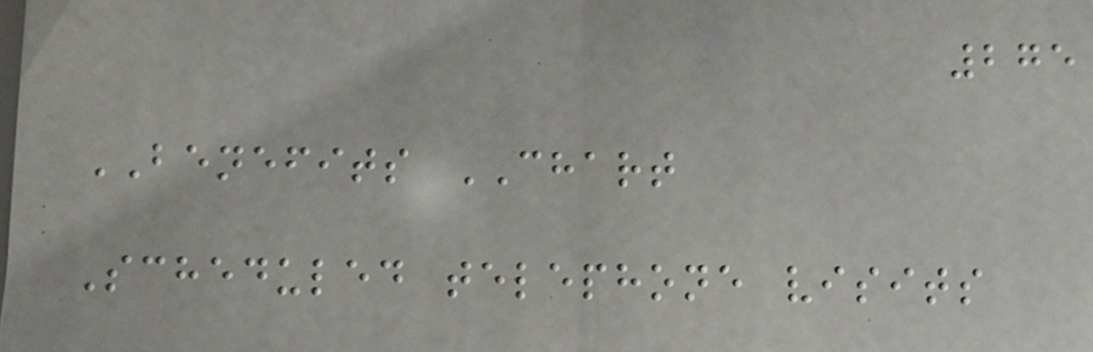275
BENEFITS CHART
Scheduled telephone visits
